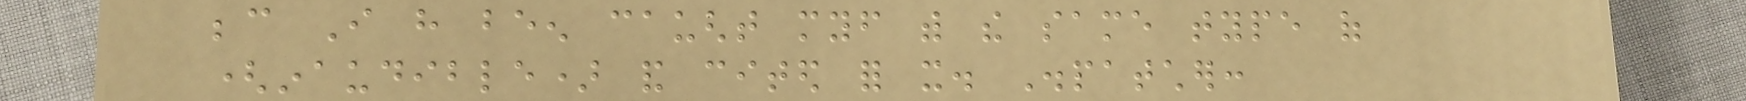because I have been caught myself with the same type of
(inaudible) and cited for it. Dispatcher:
